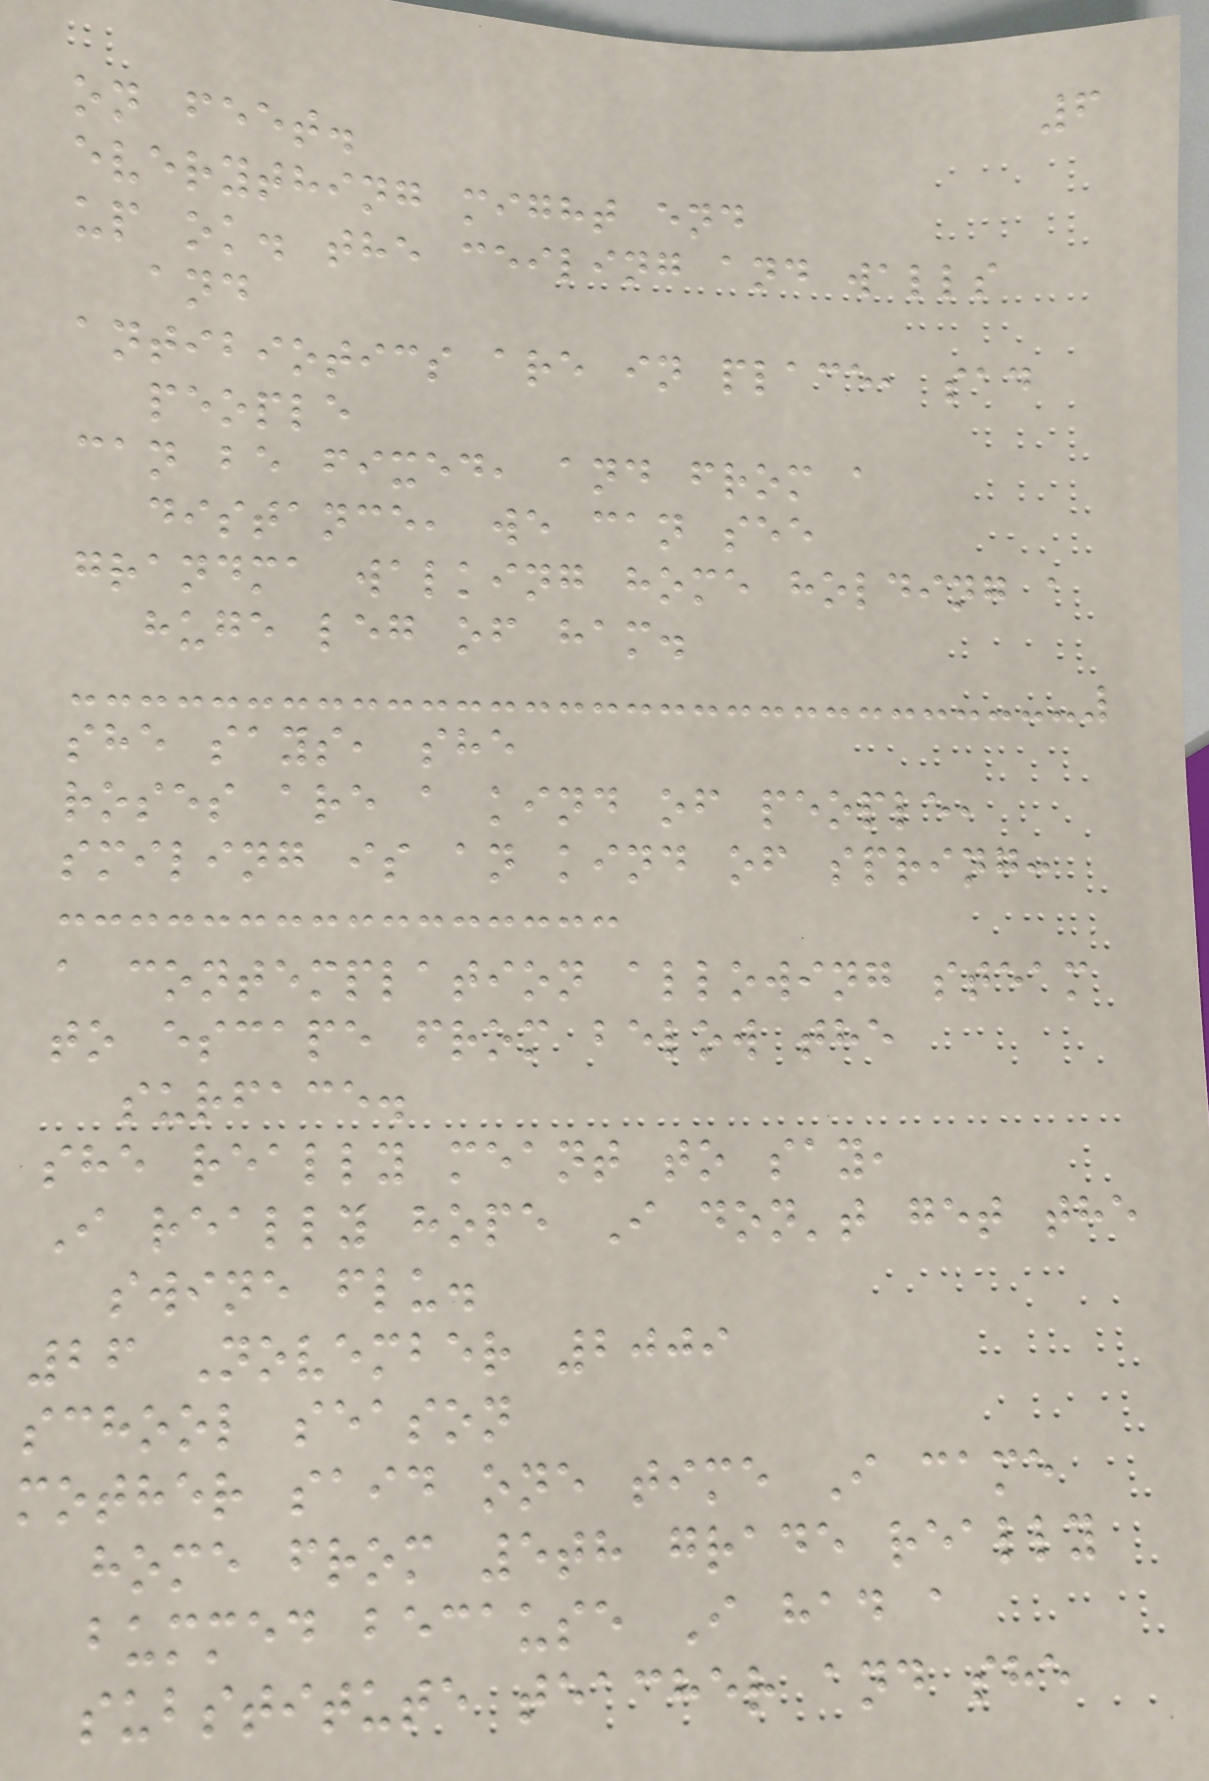6
on feet.
everything might end
up ok. the ceiling and walls
and
antibiotics are in place, sad
people
can be fixed, and from a
distance, we can see
grandma walking home holding a
huge leg of ham.
she says, she
roses are a kind of people,
smiling is an kind of spring:
a contemplation allowing steam
to escape from below the
surface.
she really meant to say,
I really hope I don't get the
swine flu.
26 November 2009
school season
mother said one time I came
home from 5th grade really
bummed because I had a
substitute teacher and she
